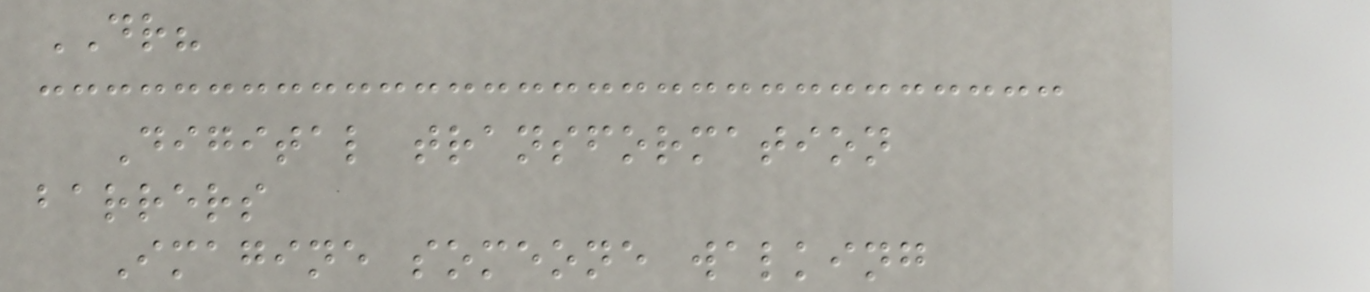DR?
Digital transformation
barrers
Imagine someone walking
